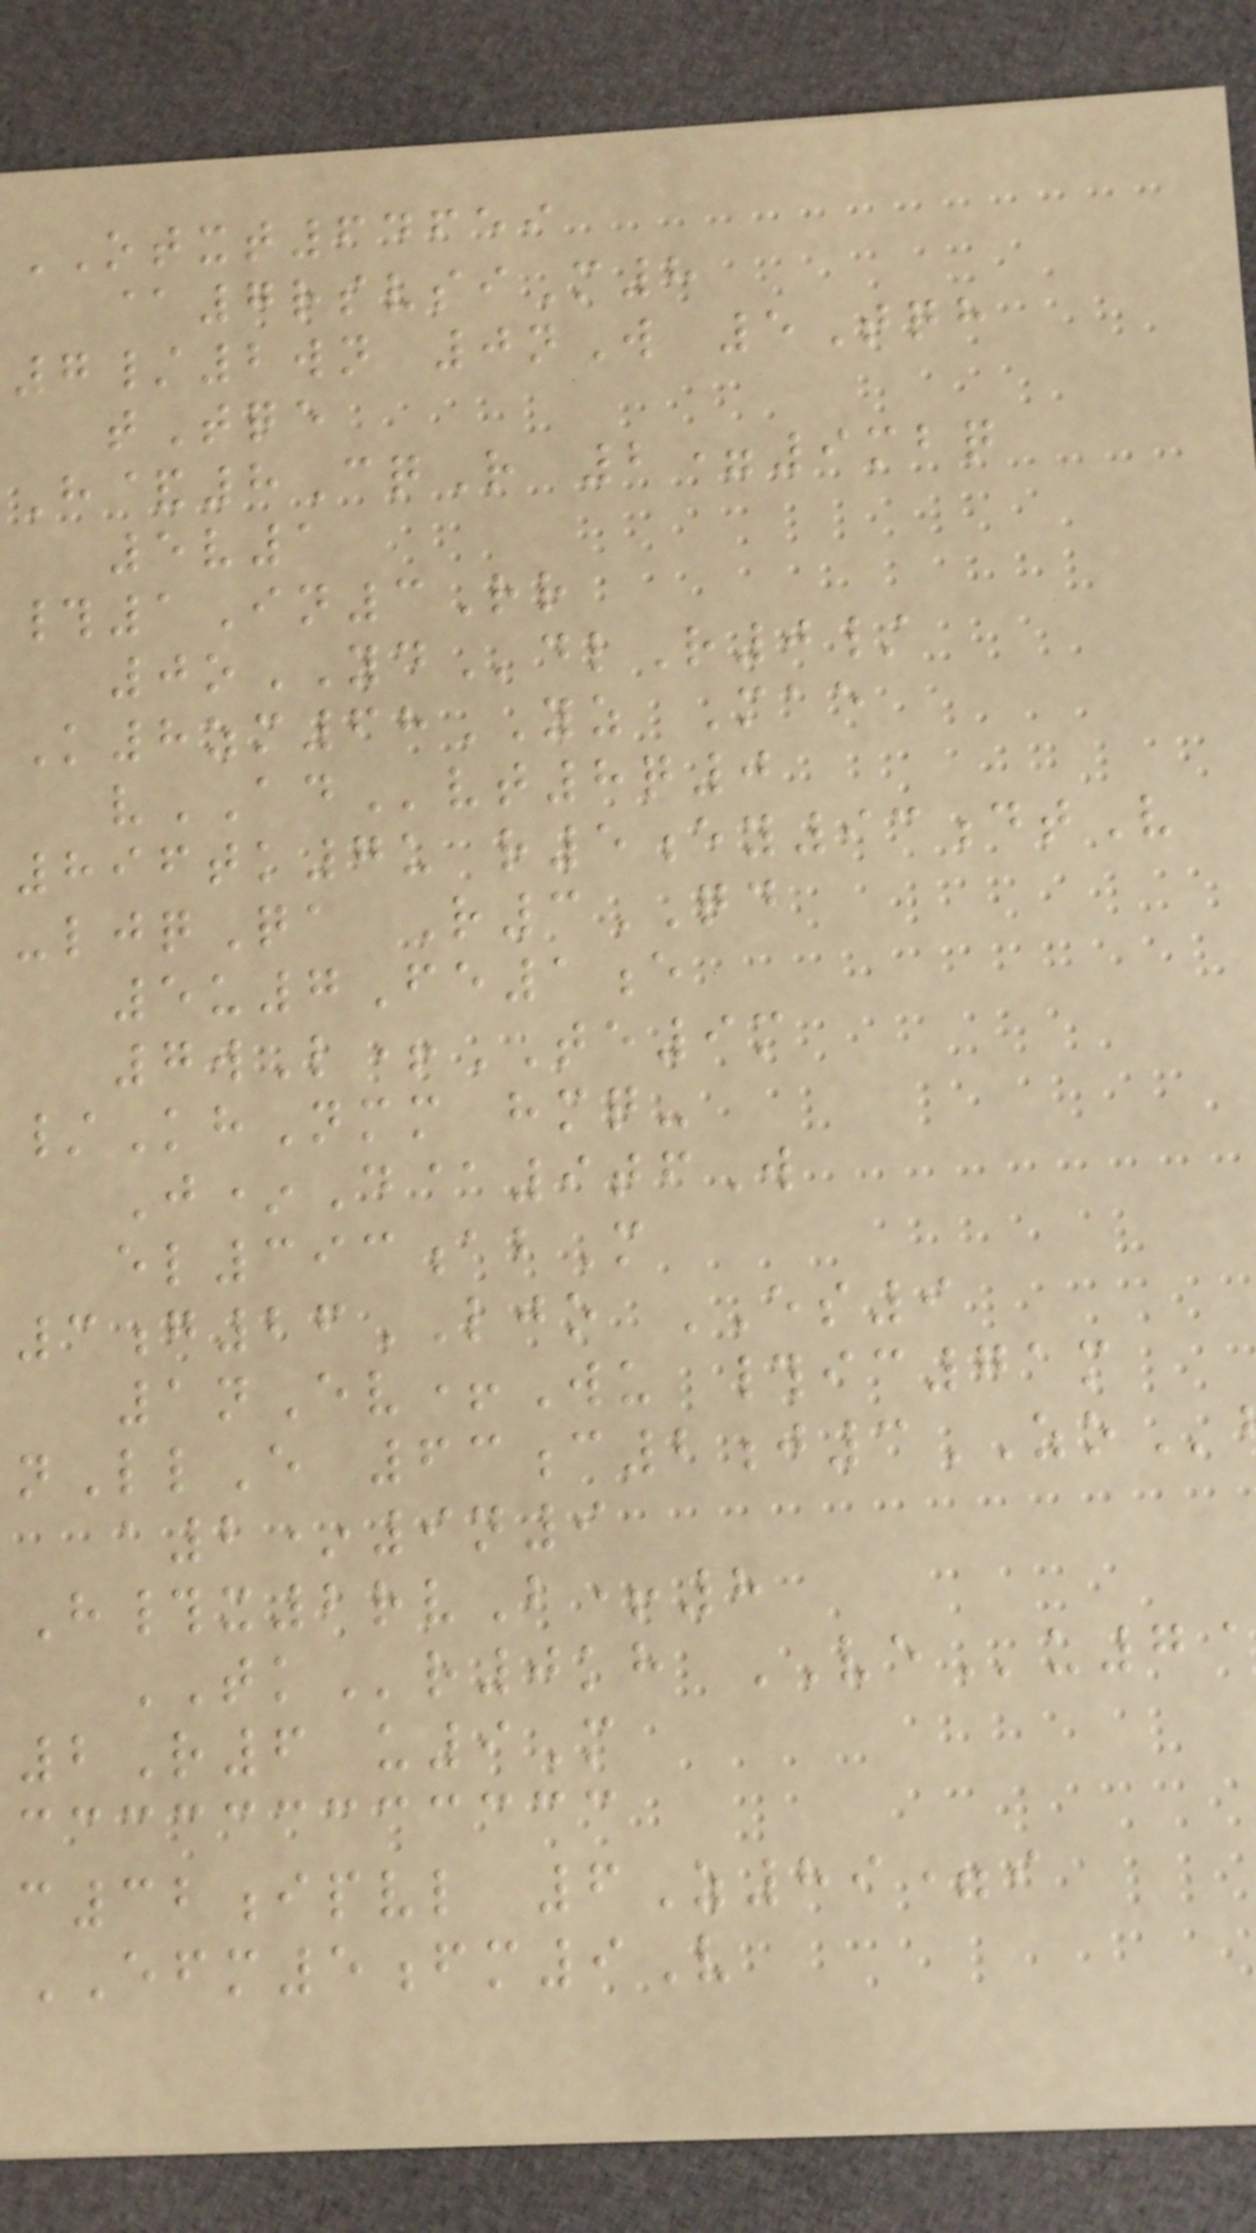OTXT64659
@7rsvsiM8
7/2wn 0nW 5Tqh
tTqe
H&8CqR 2=9mbq
5v1
#1In3Rr
0oYDdlR0/
K8zm68YZ Mae
vADvt8q0
896tk7u r5ey93dtV
-ljqQa R3QD
5u7Fe1e
7wL+TE9m
/KhNmm hmq-
J*D@9tfW
el393abM
3g26LJO ES9
1nEv+Wu #ic71m
nLlE 63c2j3ZO
a2*9n9
H#x2rvB+8
TKr0kh VEu7
2R6 u9M
c32ipvl 6Z89=i
EFM5fm9V
